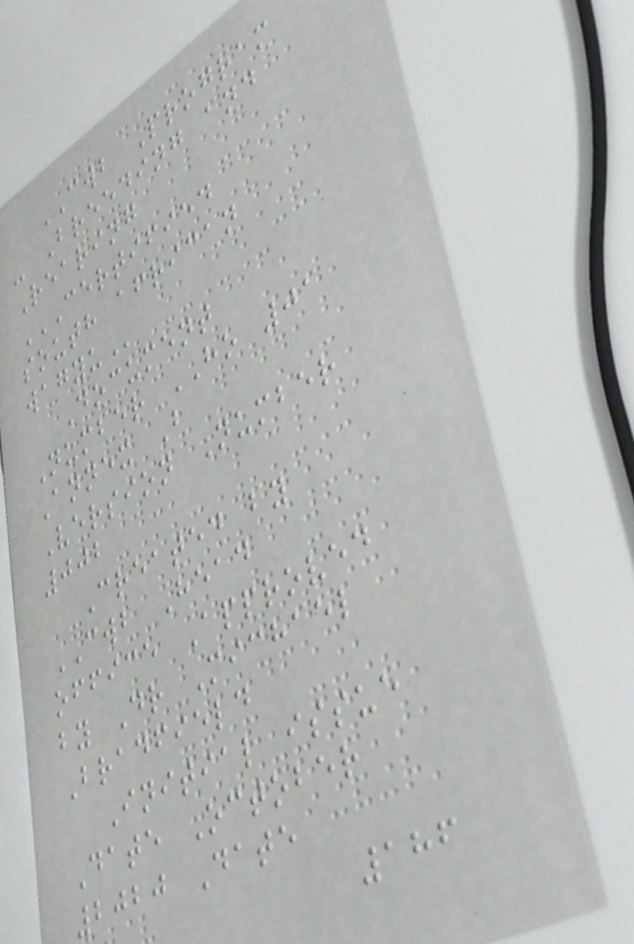CWB Program
- Breeding and
Rearing
CERTIFIED
SOUTH AFRICAN
WAGYU
Document
Number HO 01
Annex B
Version Number
002
Created by
CWB Head
office Approved
by Dr Michael
Bradfield
Initial issue
Date October
2020 Date
186
